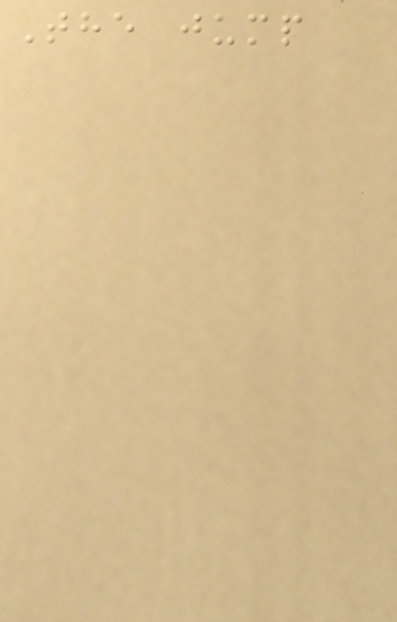The jump
